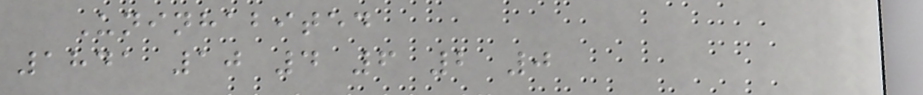Uninhabited
1841 10 4 6 2 0
